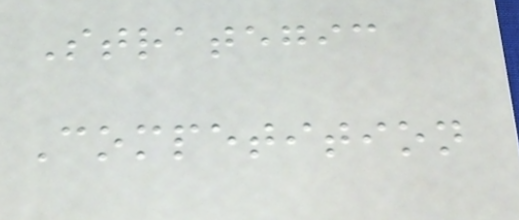Strategic
Competition
